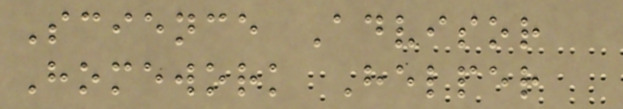Science Advisor
Homework Helper
